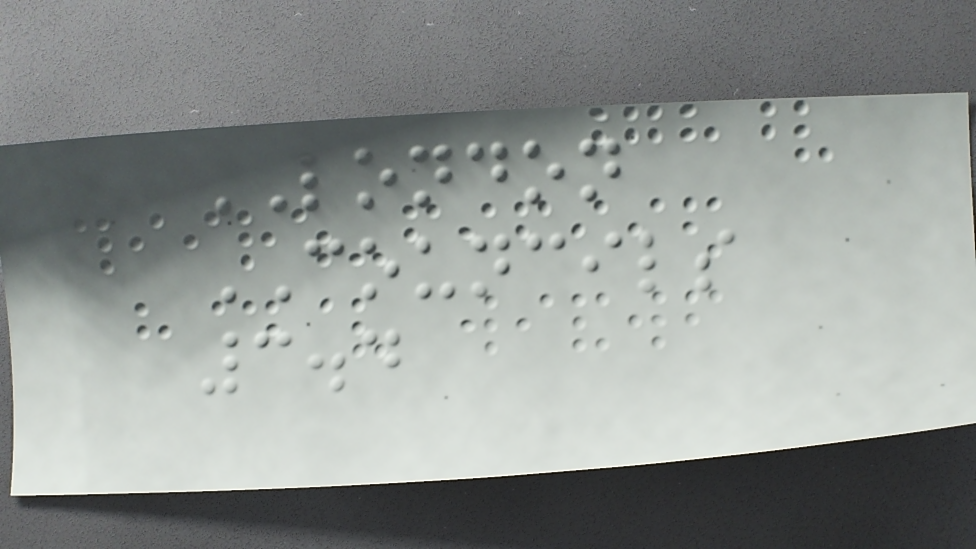LONDON
COUNCILS
3.4
